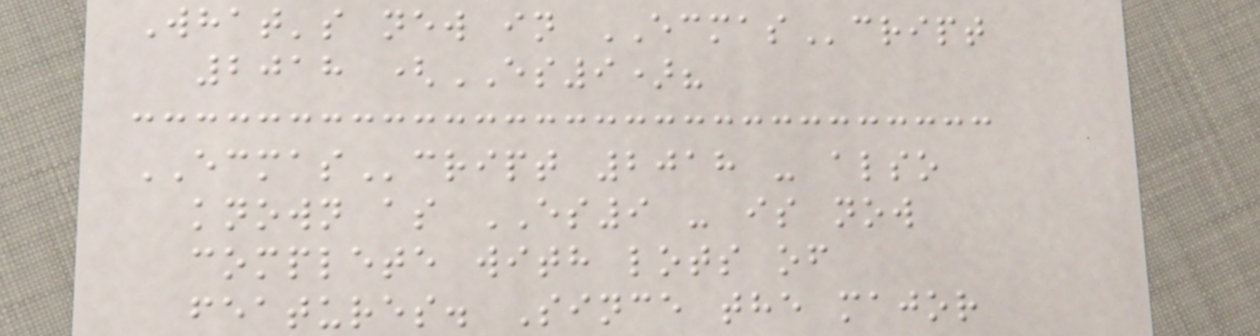What's new in ECMAScript
2018 (ES9)?
ECMAScript 2018 - also
known as ES9 - is now
complete with lots of
features. Since the major
